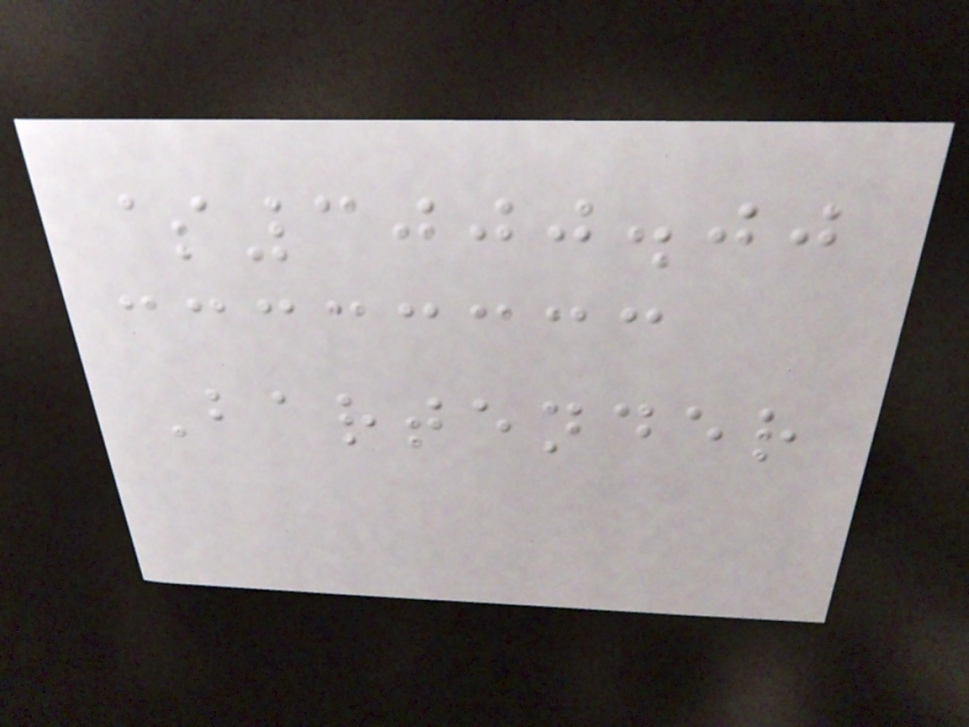$3000.00
Bartender
